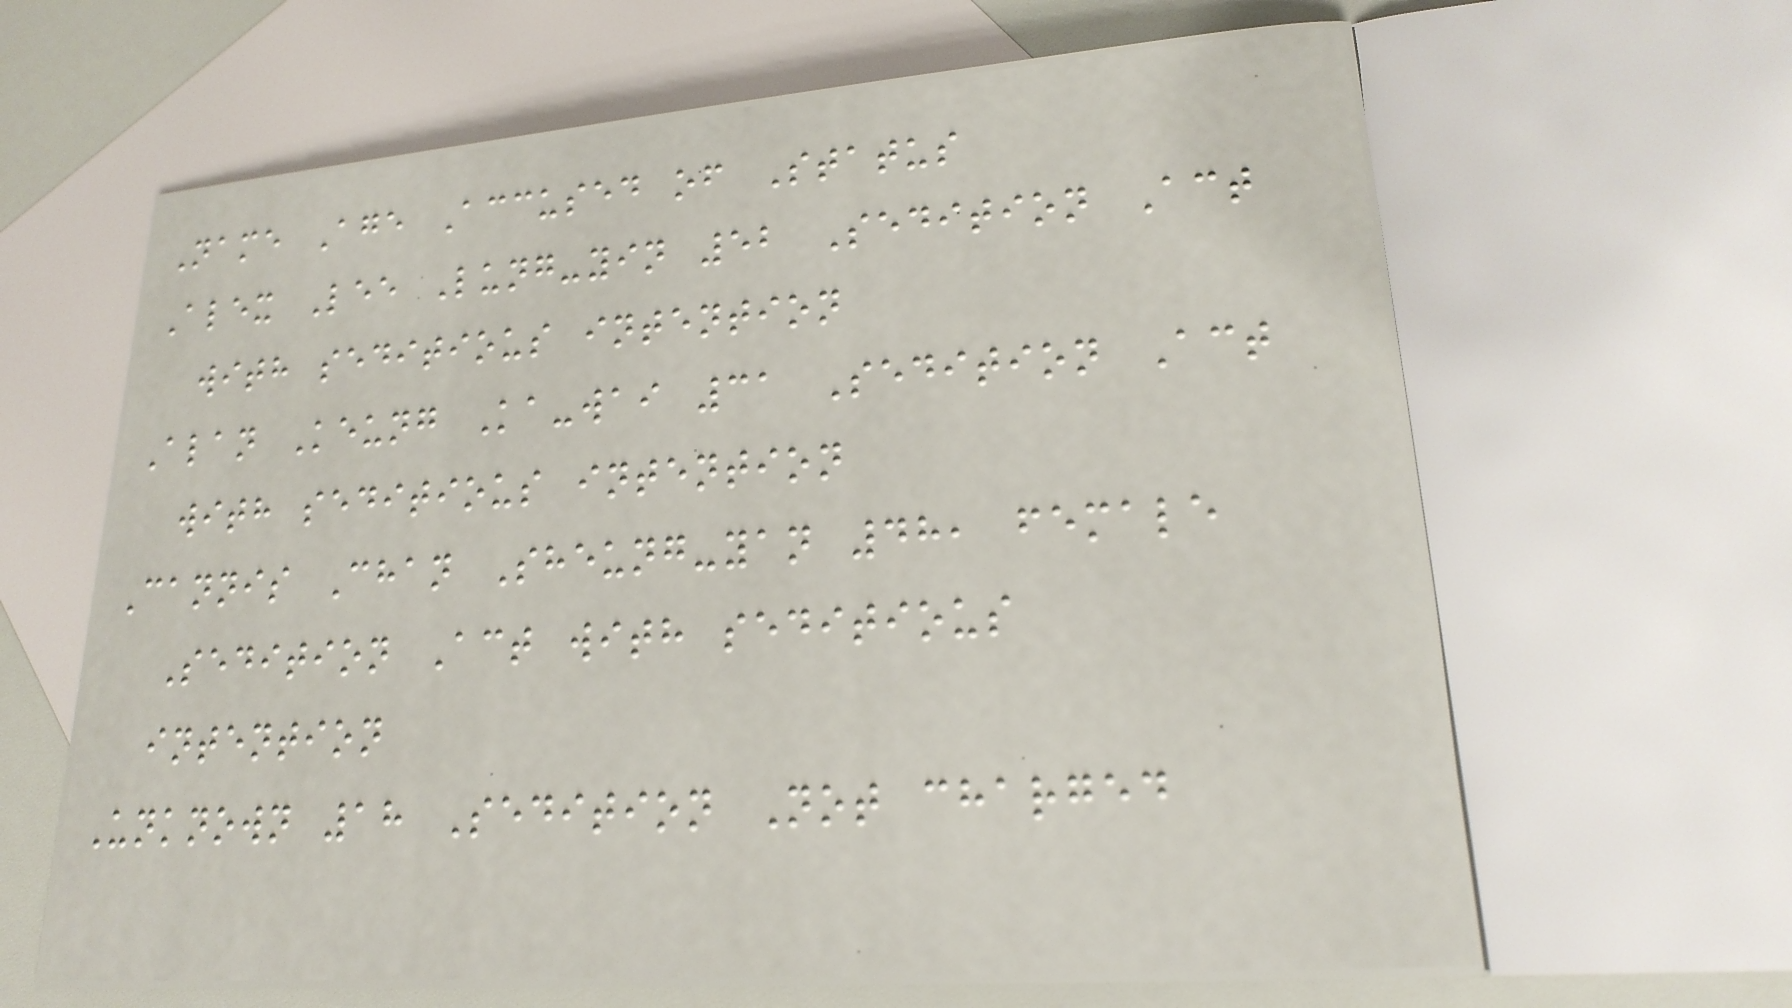Name Age Accused of Status
Alex Lee Lung-yin 52 Sedition Act
with seditious intention
Alan Keung Ka-wai 31 Sedition Act
with seditious intention
Cannis Chan Sheung-yan 48, female
Sedition Act with seditious
intention
Unknown 18 Sedition Not charged
